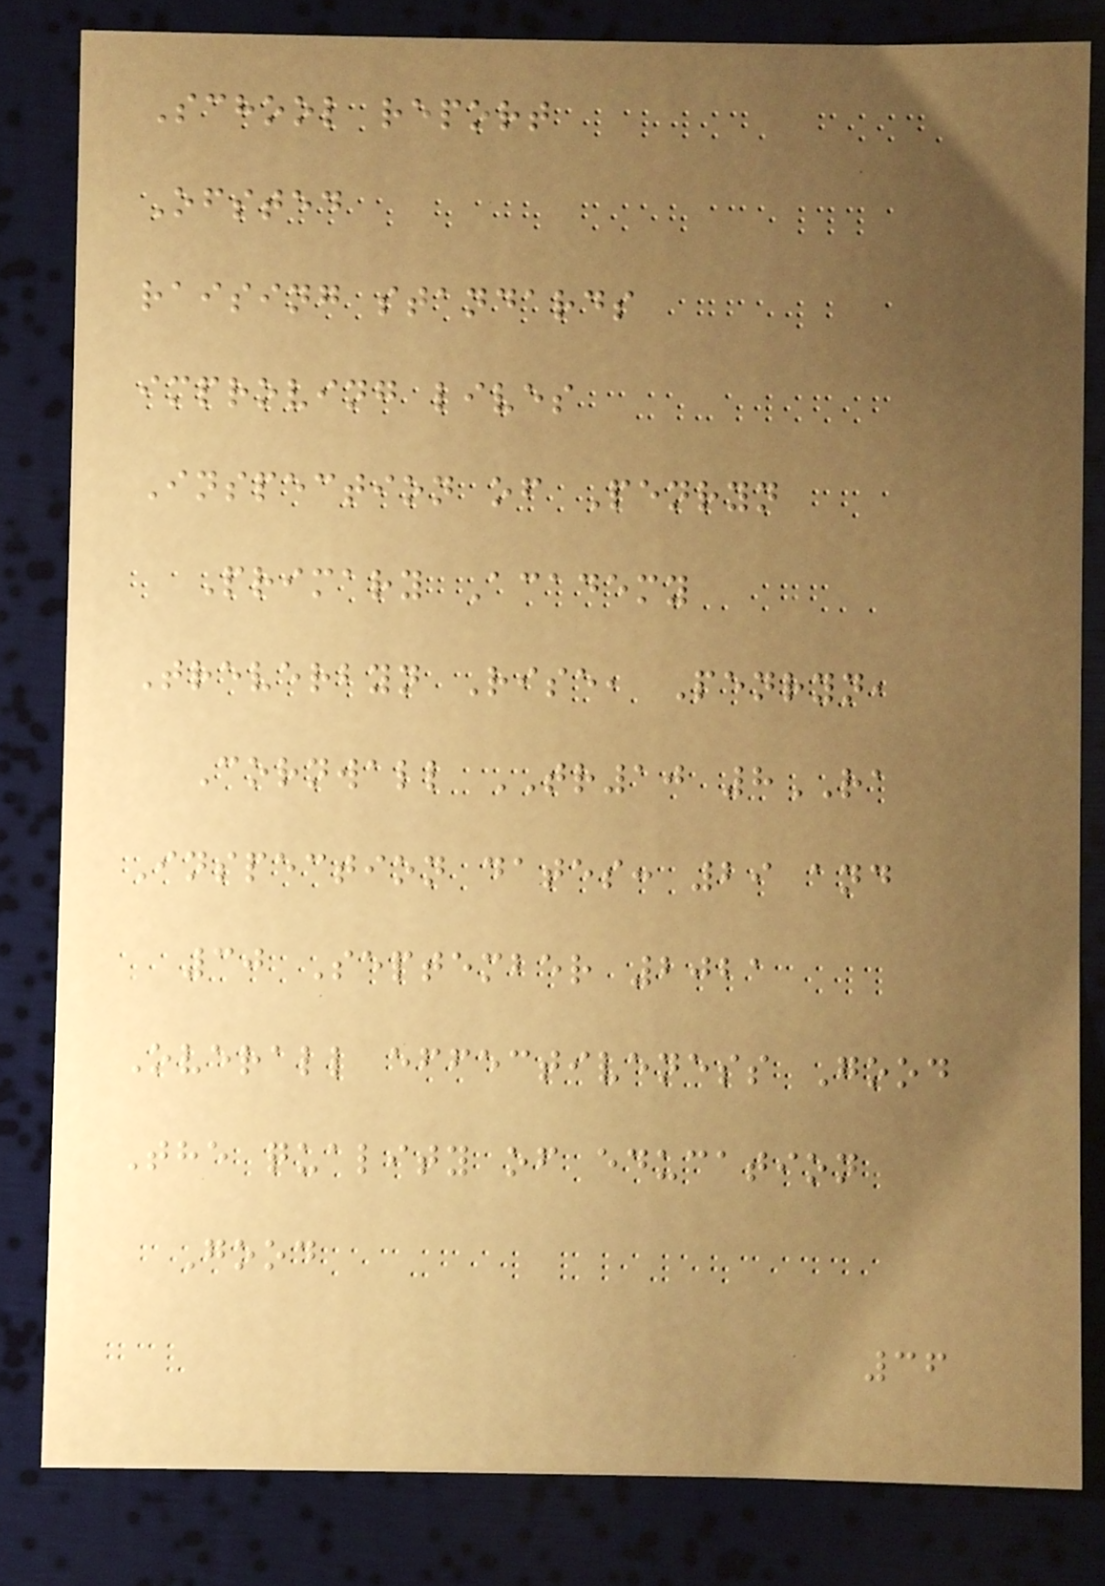School report
Ofsted
raising standards
improving lives
Inspection of Penryn
Primary Academy
Treverbyn Rise, Penryn,
Cornwall TR10 8RA
Inspection dates: 29 and
30 September 2021
Overall effectiveness Good
The quality of education
Good
36
